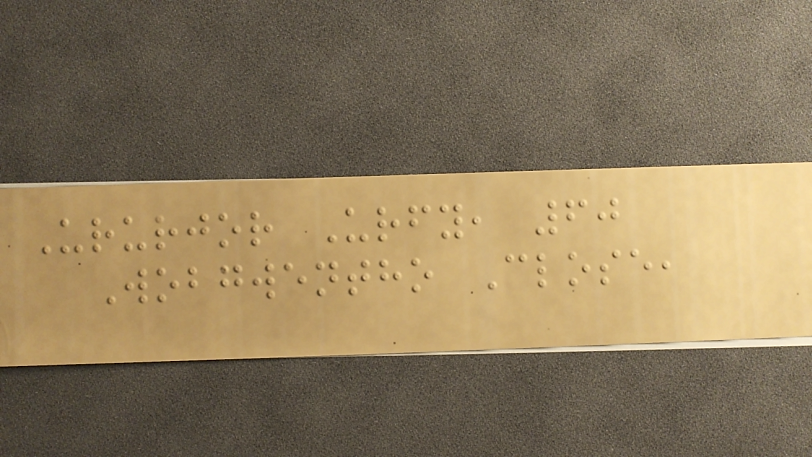Ururjor Urfy, 60
Wobgwentho Close,
